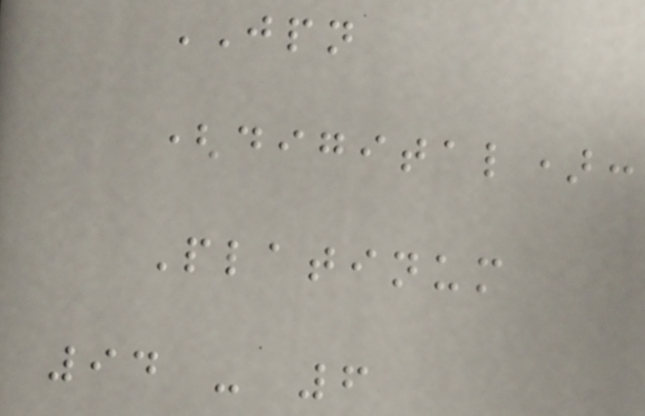JPN
(digital):
Platinum
94 - 6
